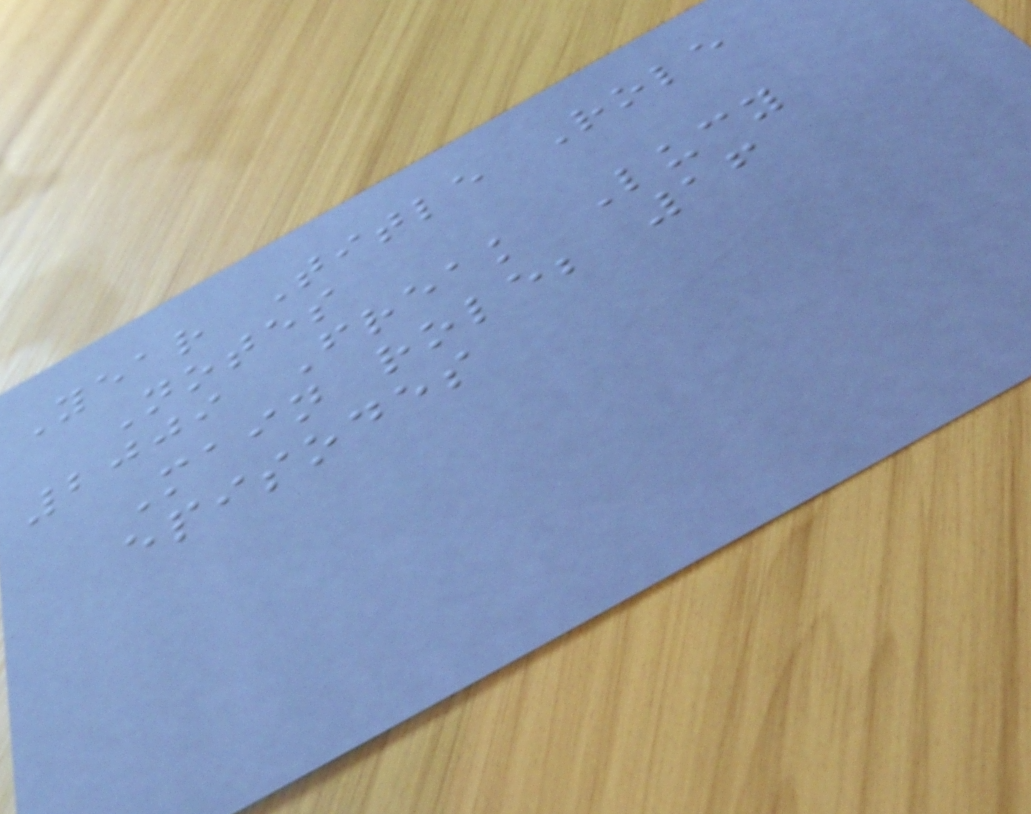Year Title Role
Notes
2009 Freak Lucy
Main role; 16
episodes
